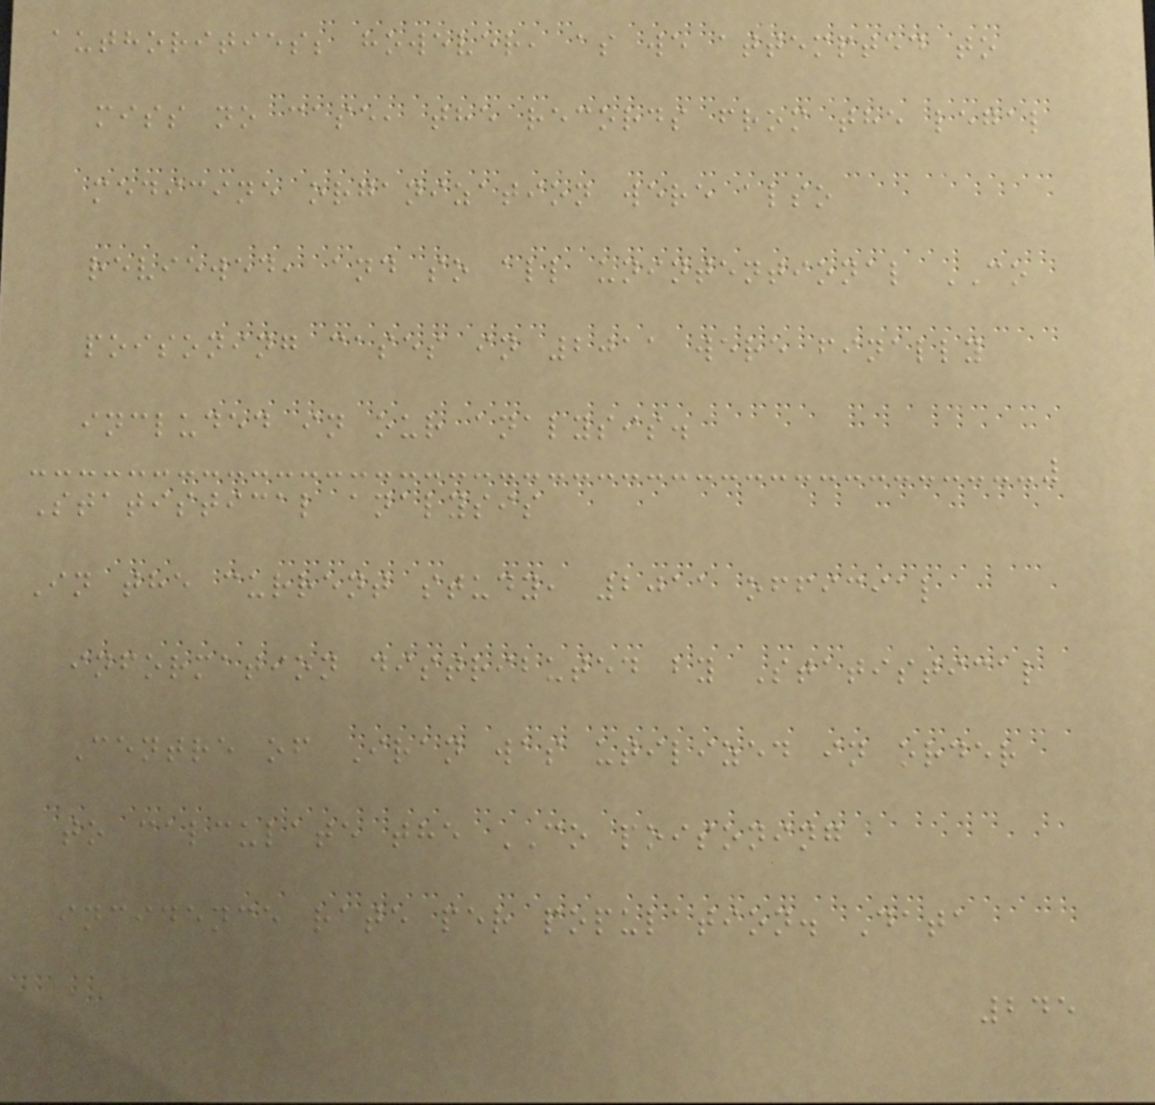authorities; however, as we attempted to
miss no case, the records from the legal
medicine organization were also
reviewed, and so all unintentional CO
poisoning cases in 2011 were finally
included in our analysis.
Statistical analysis
In the current study, 2011 official
information distributed by Statistical
Centre of Iran was utilized in order
to calculate the CO poisoning
incidence rate per population. Data
245
